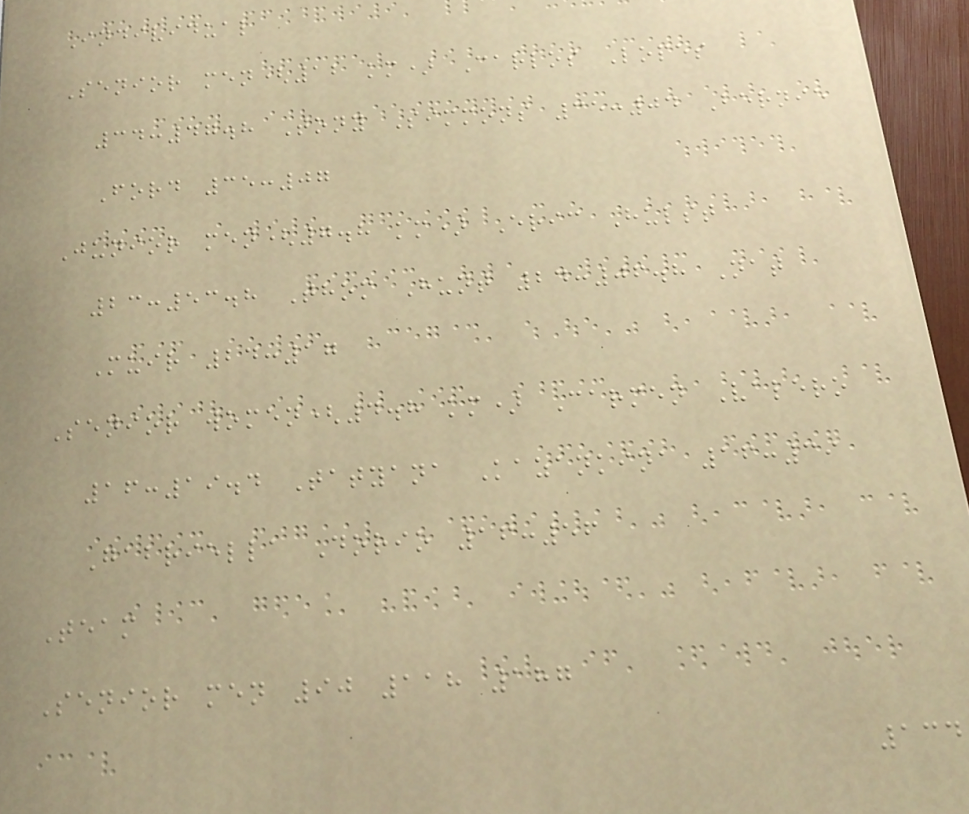Individual
Senior men(12 km) Carlos Lopes
34:47.8 Tony Simmons 35:04 Bernie
Ford 35:07
Junior men(7.8 km) Eric Hulst
23:53.8 Thom Hunt 24:06.8 Nat
Muir 24:17
Senior women(4.8 km) Carmen Valero
16:19.4 Tatyana Kazankina 16:39
Gabriella Dorio 16:56
Team
Senior men 90 118 187
134
